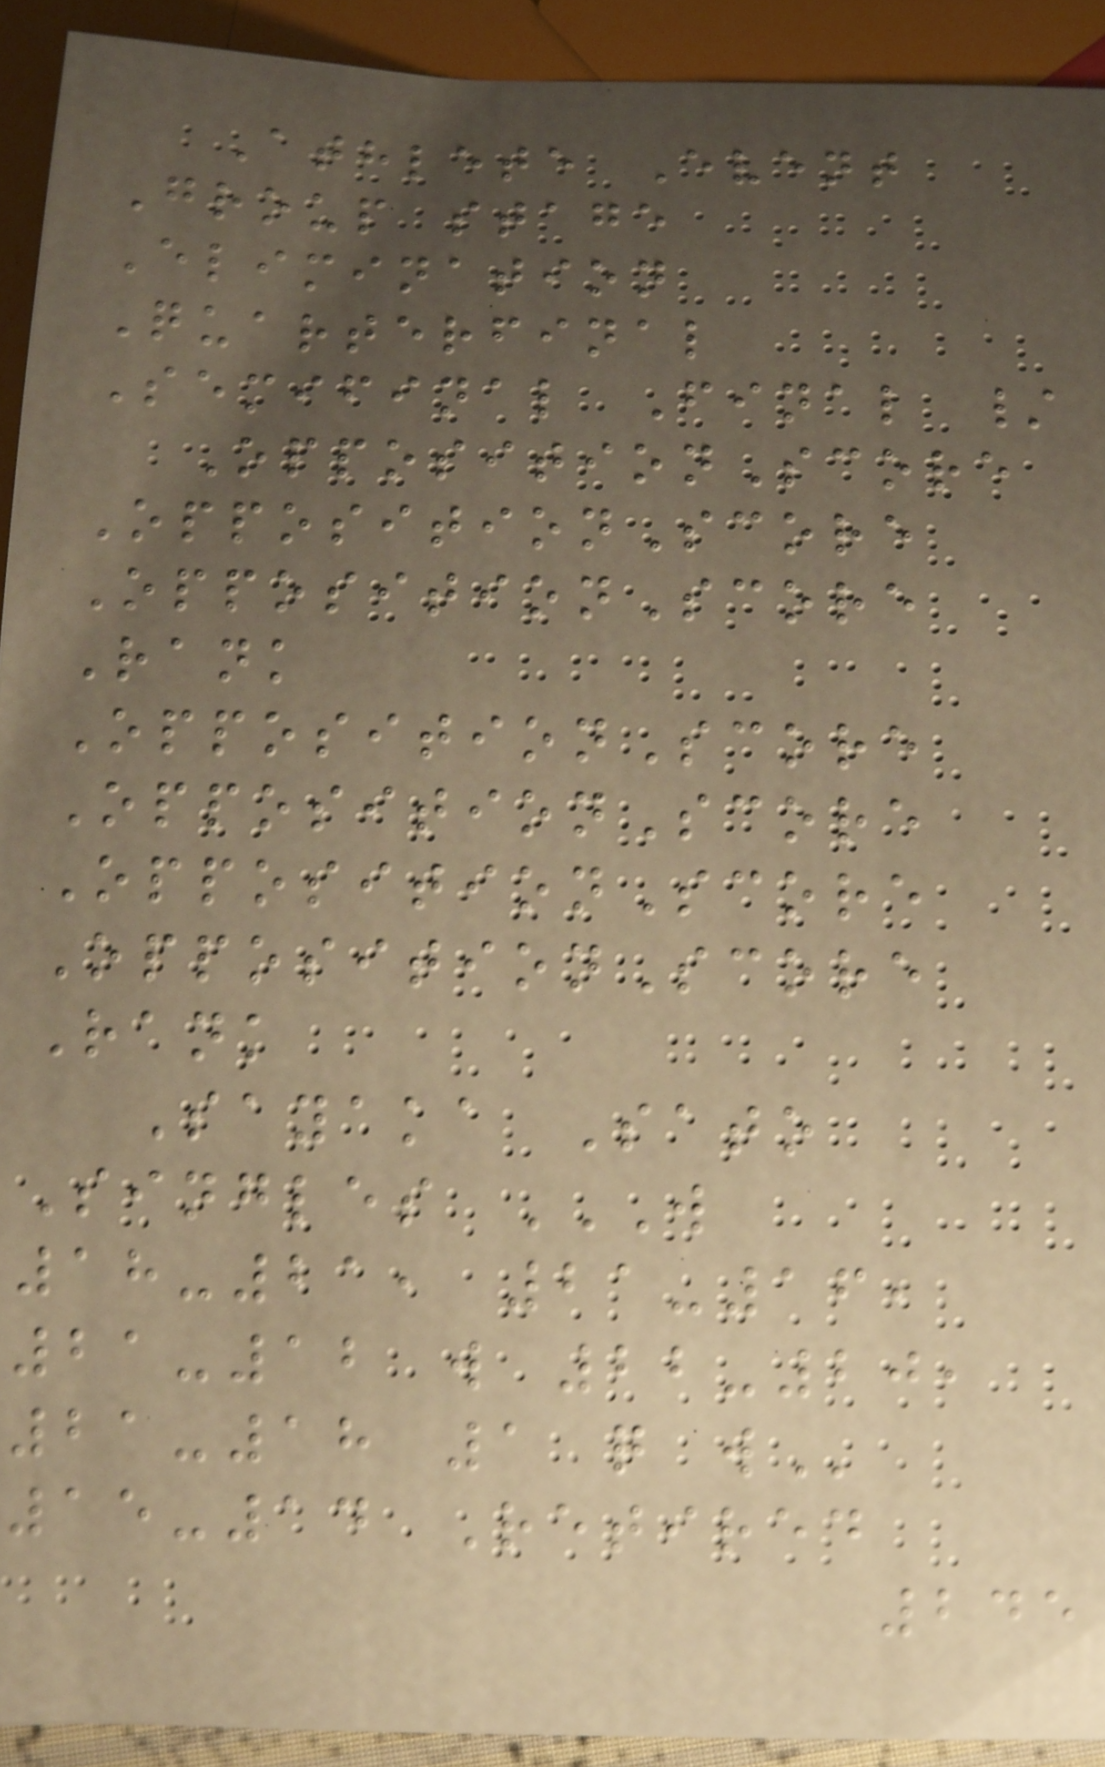Athlete Event
Group stage
Elimination
Quarterfinal
Semifinal Final /
OppositionScore
OppositionScore
OppositionScore
Rank
OppositionScore
OppositionScore
OppositionScore
OppositionScore
Rank
Sayaka Sato
Singles W
18-21, 21-16,
21-12 W 22-20,
21-18 1 Q W
15-14 Retired
245
